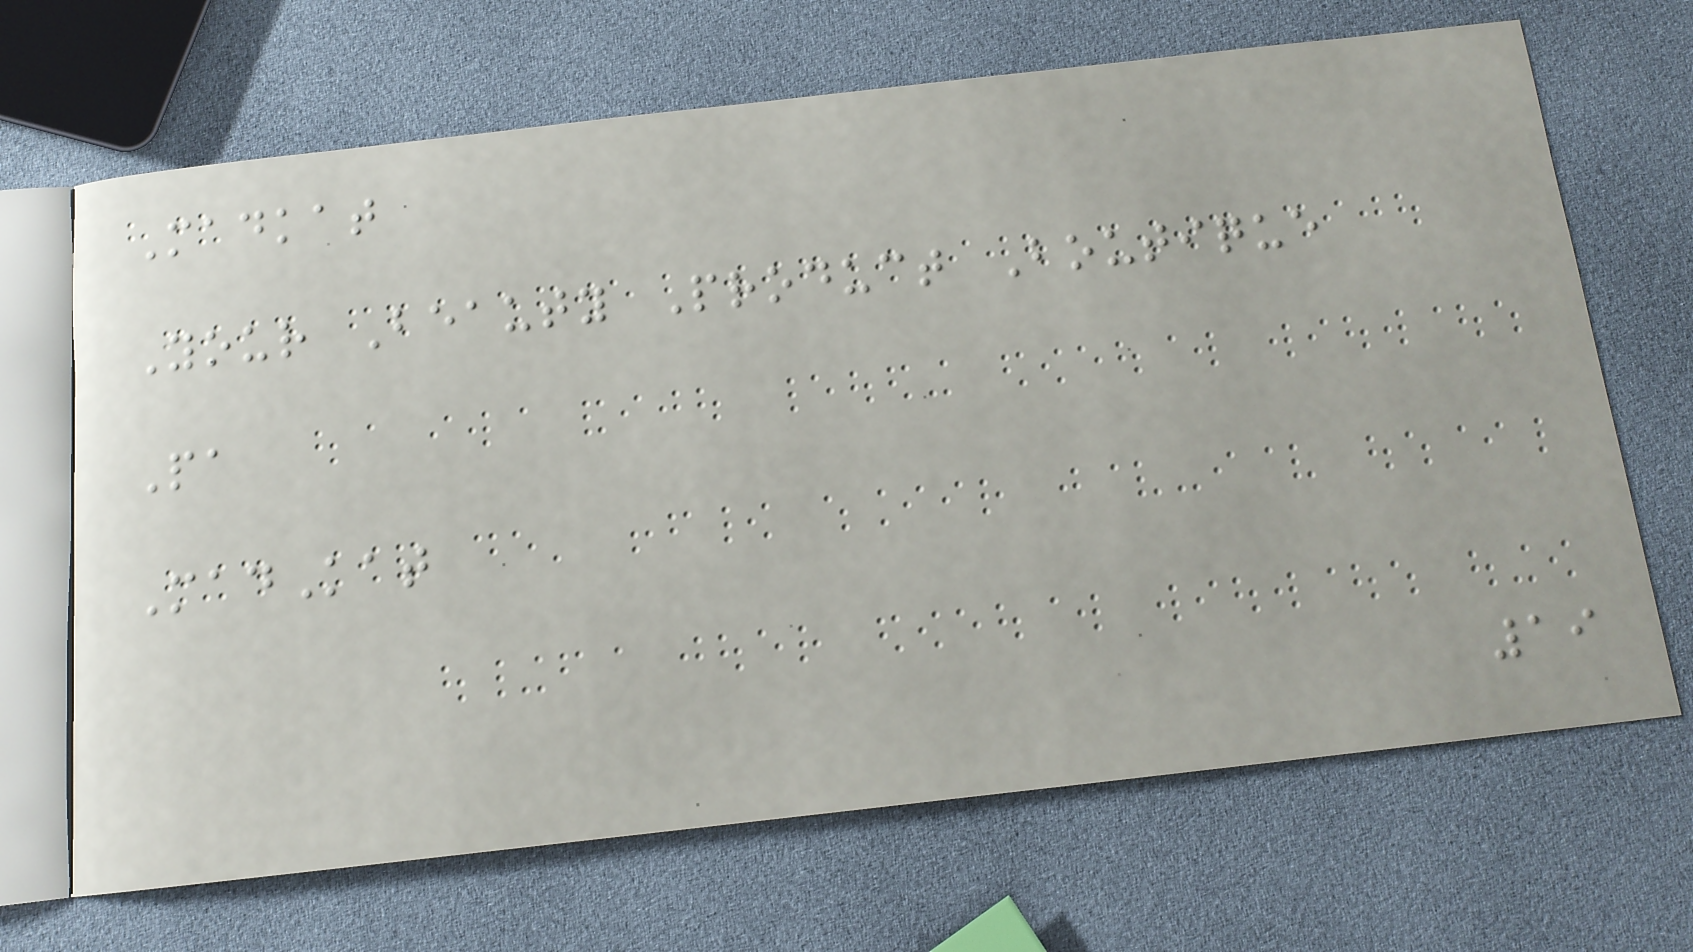Madkat
Your Beauty Product Boutique
Pa
MadKat
19
